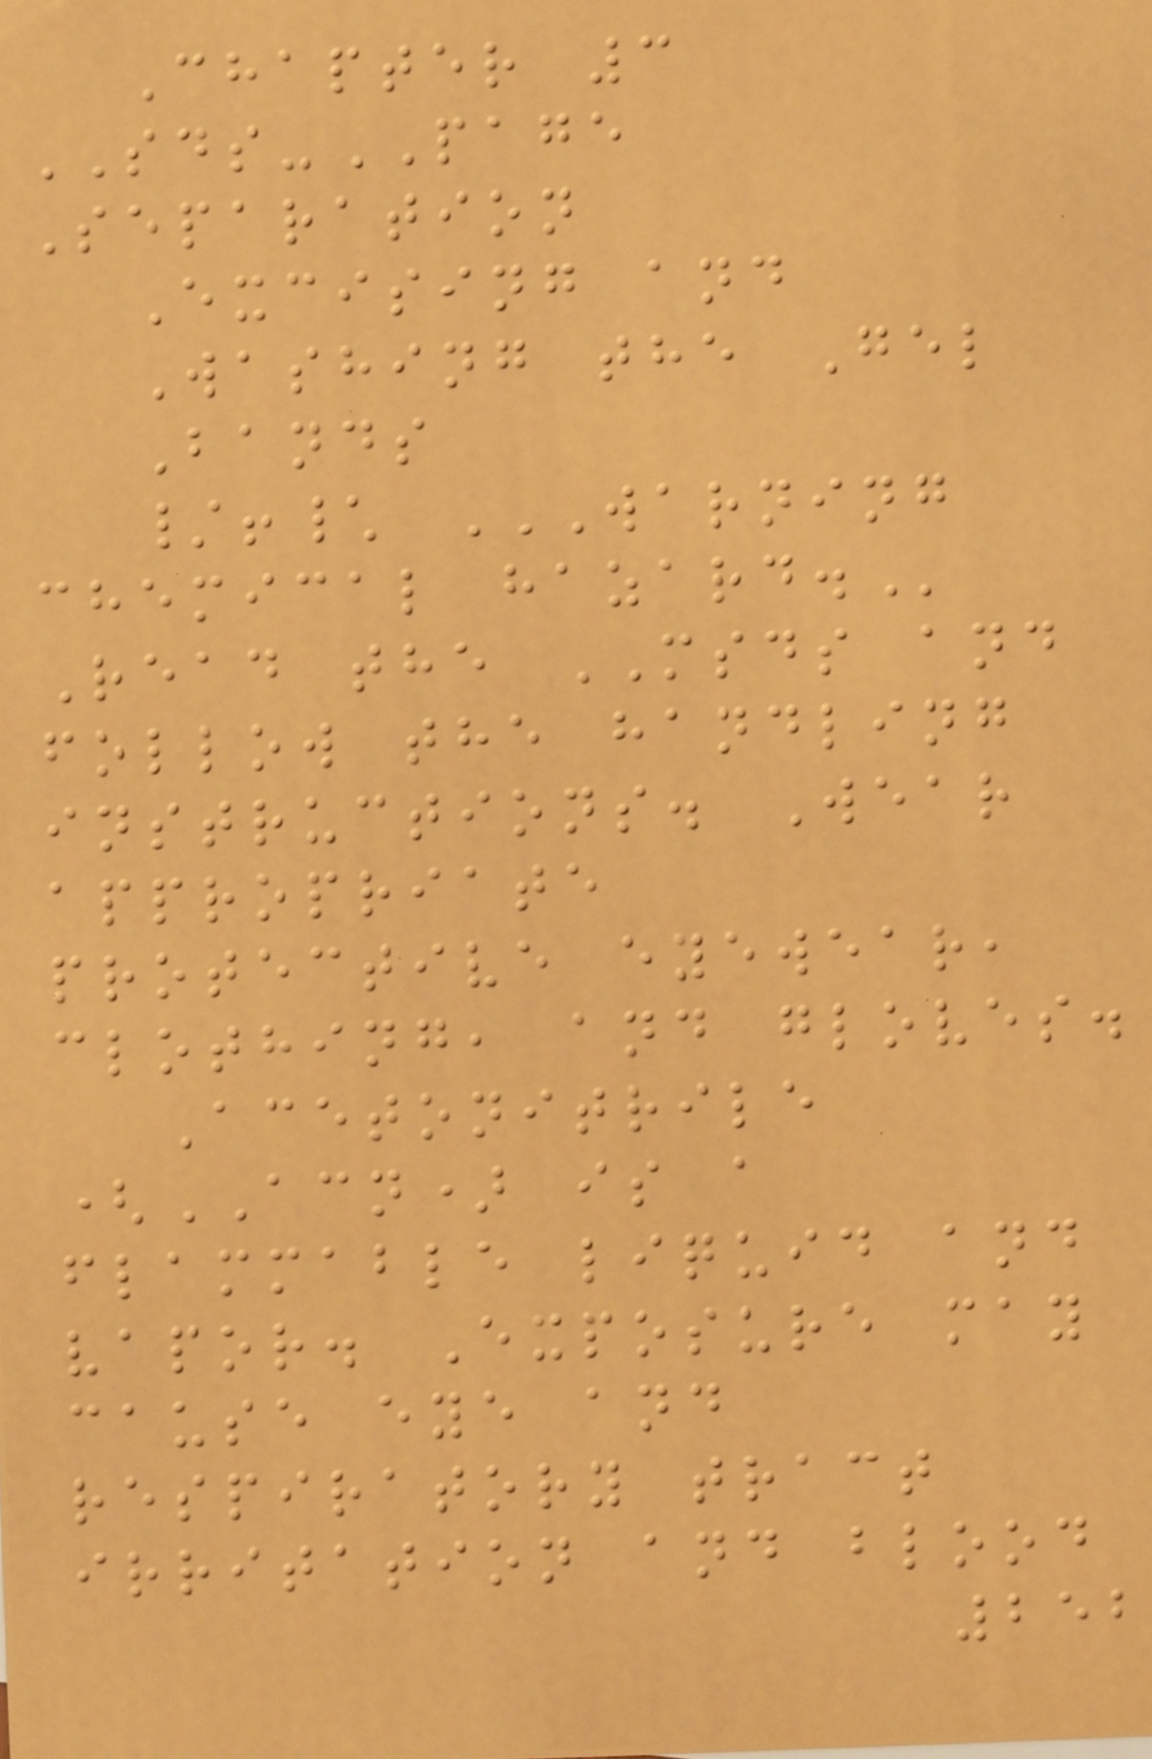Chapter 3
SDS-PAGE
Separation
Excising and
Washing the Gel
Bands
/!\ WARNING
CHEMICAL HAZARD.
Read the MSDS and
follow the handling
instructions. Wear
appropriate
protective eyewear,
clothing, and gloves.
Acetonitrile
(ACN) is a
flammable liquid and
vapor. Exposure may
cause eye and
respiratory tract
irritation and blood
252
